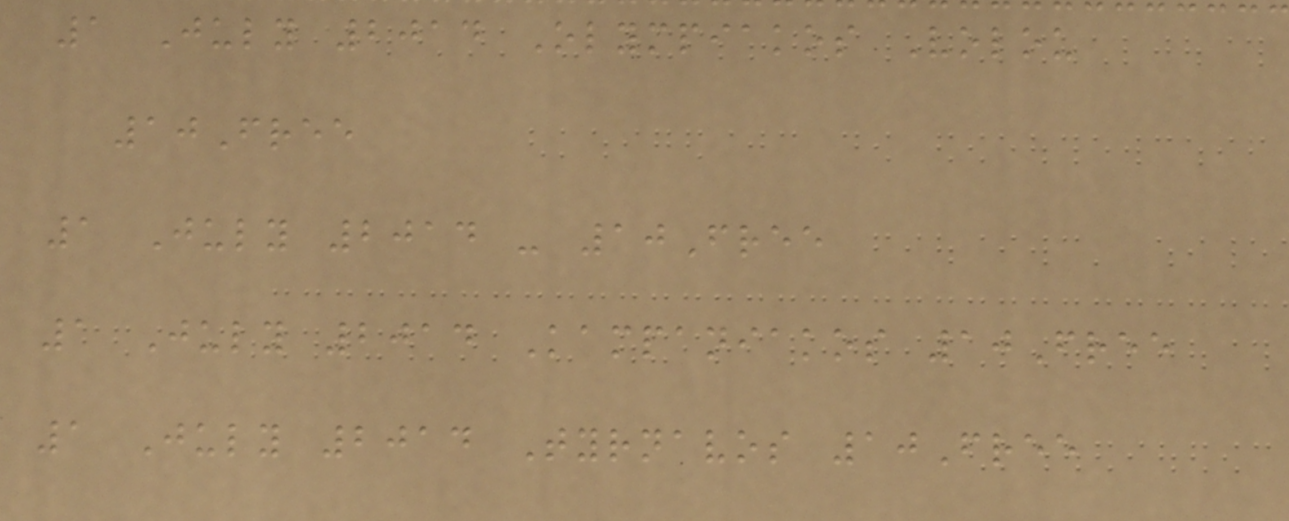1 July 2014 Olympiakos Volou
10Free
1 July 2014 - 10Free
1 July 2014 Kampaniakos 10Free
1 July 2014 Tyrnavos 10Free
